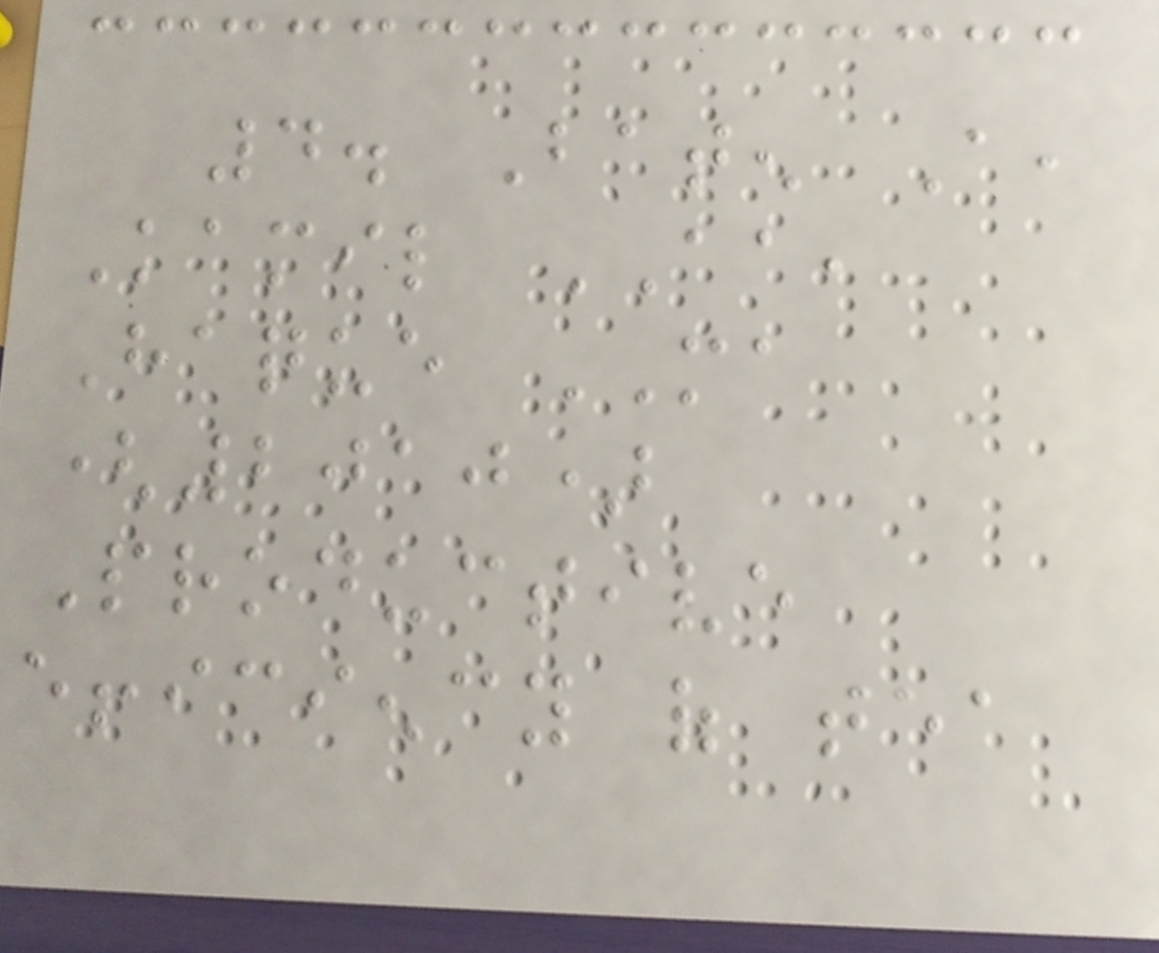4. Baten A,
Kamil AA,
Haque MA
(2010)
Productive
efficiency of tea
